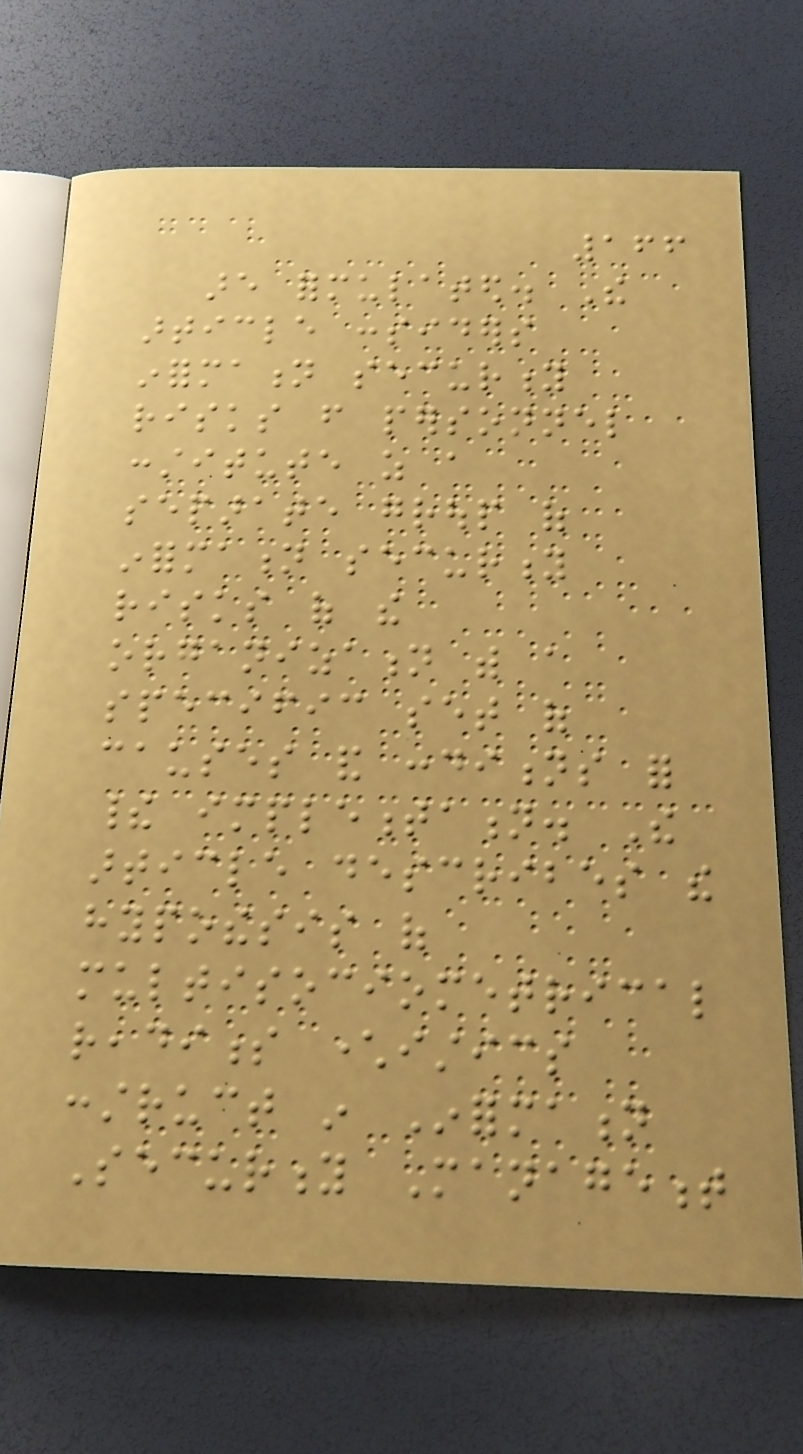166
are formulated. The
article considers
information security
risks from personnel
constitute as a
separate group of
information security
risks of the
organization with a
specific set of
causes and conditions for
their implementation. The
article describes the
hypothesis of
multisociometrical
readiness characteristics
construct in Information
Security Management
